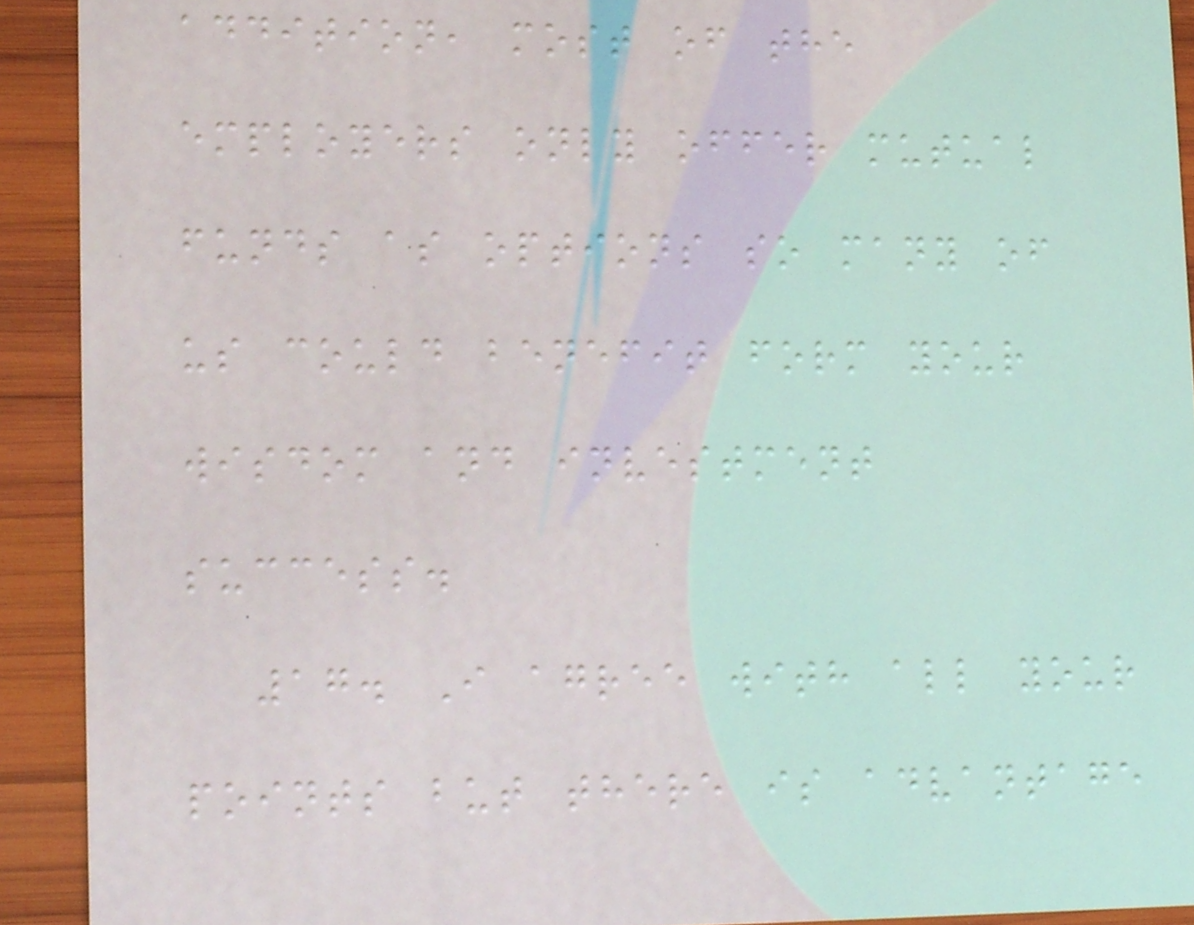addition, most of the
employers only offer mutual
funds as options so many of
us could benefit form your
wisdom and investment
success.
17. I agree with all your
points but there is advantage
